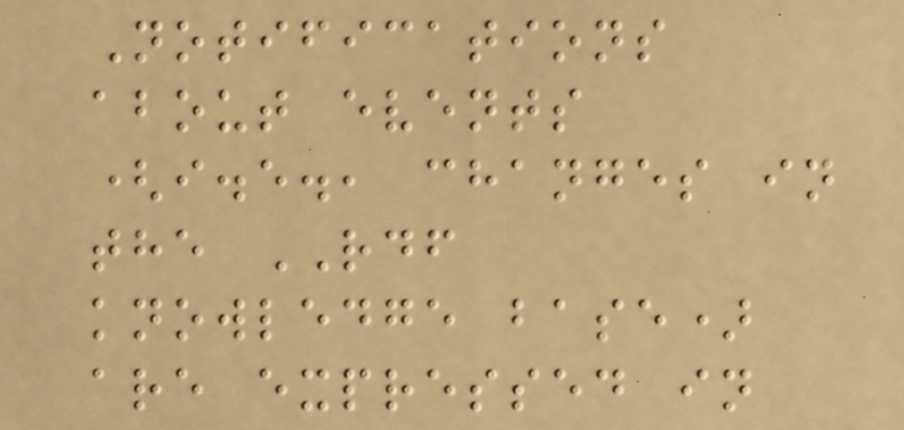Notifications
about events
(i.e., changes in
the RDF
knowledge base)
are expressed in
